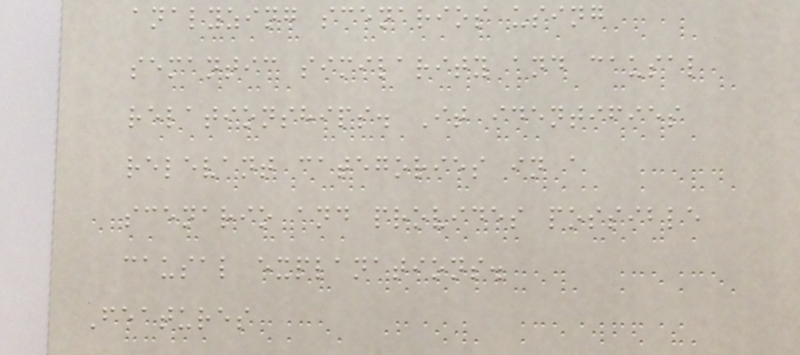analyzing scenarios using
semantic similarity and causal
relationships. It identifies
relevant categories in a
scenario and provides possible
causal explanations.
Features
